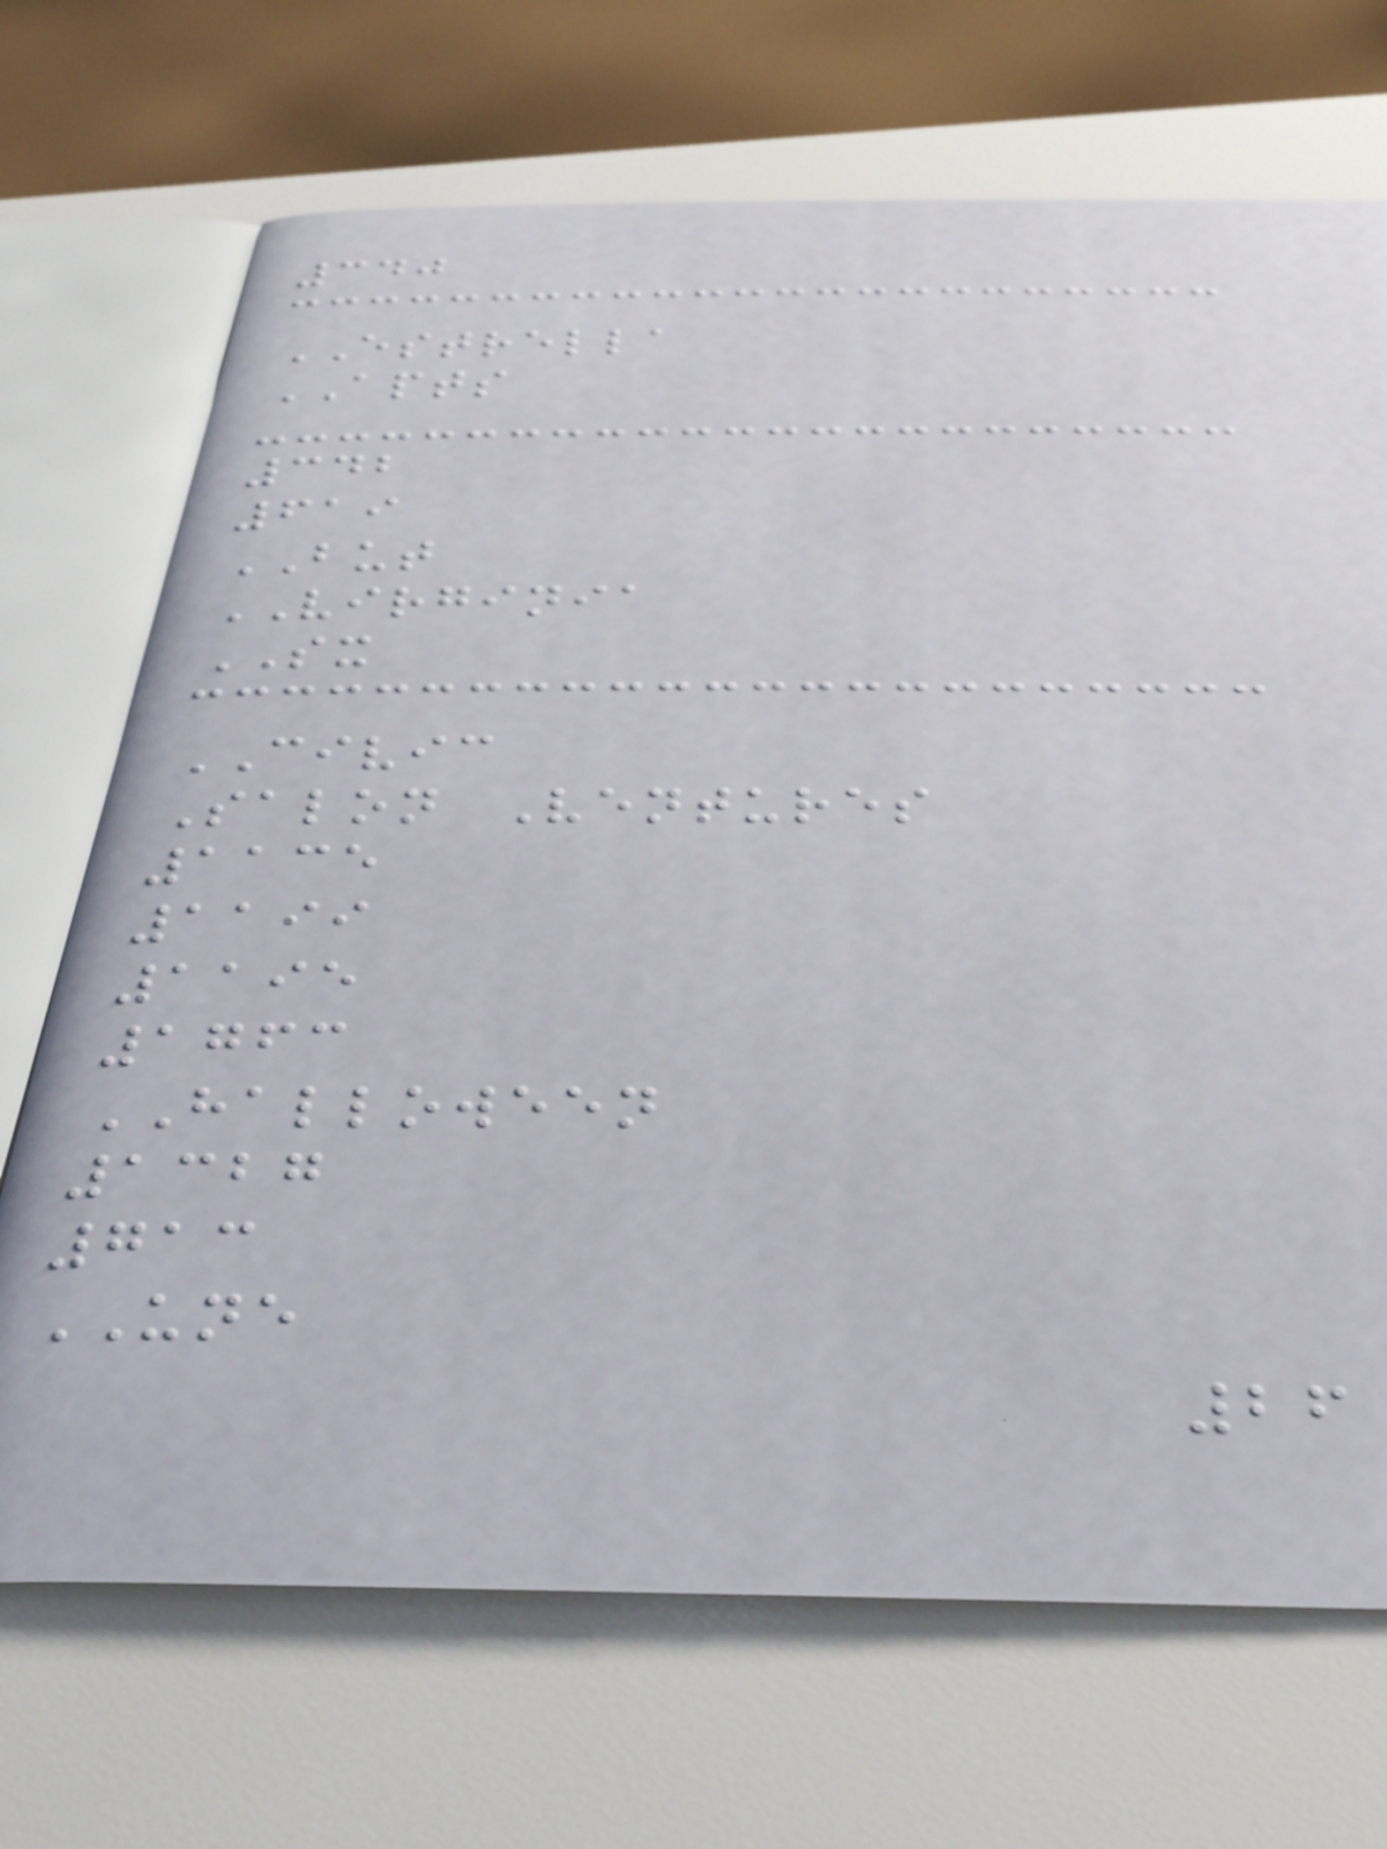340
ESTRELLA
APTS
342
619
BUT
VIRGINIA
SX
CIVIC
Salon Ventures
1135
1199
1195
1763
HALLOWEEN
1327
713
UNE
26
